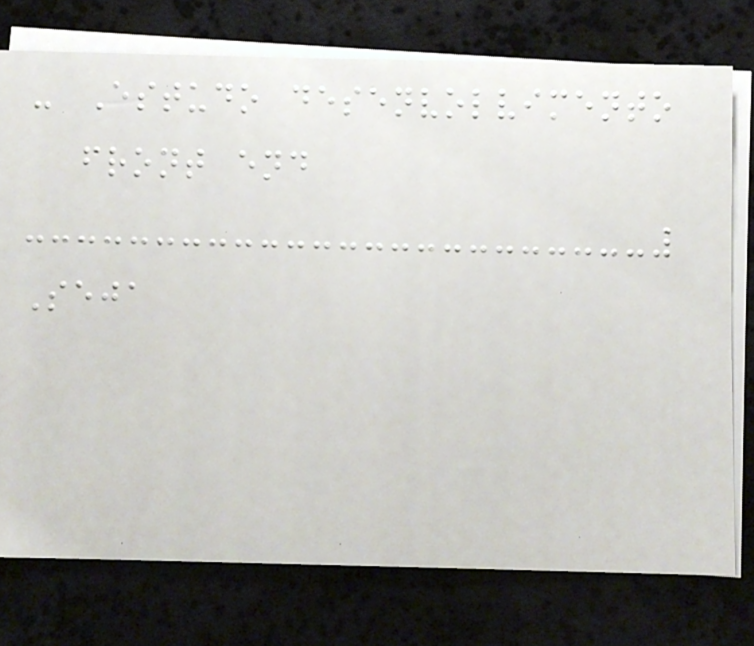- Estudo desenvolvimento
front end
Seja
